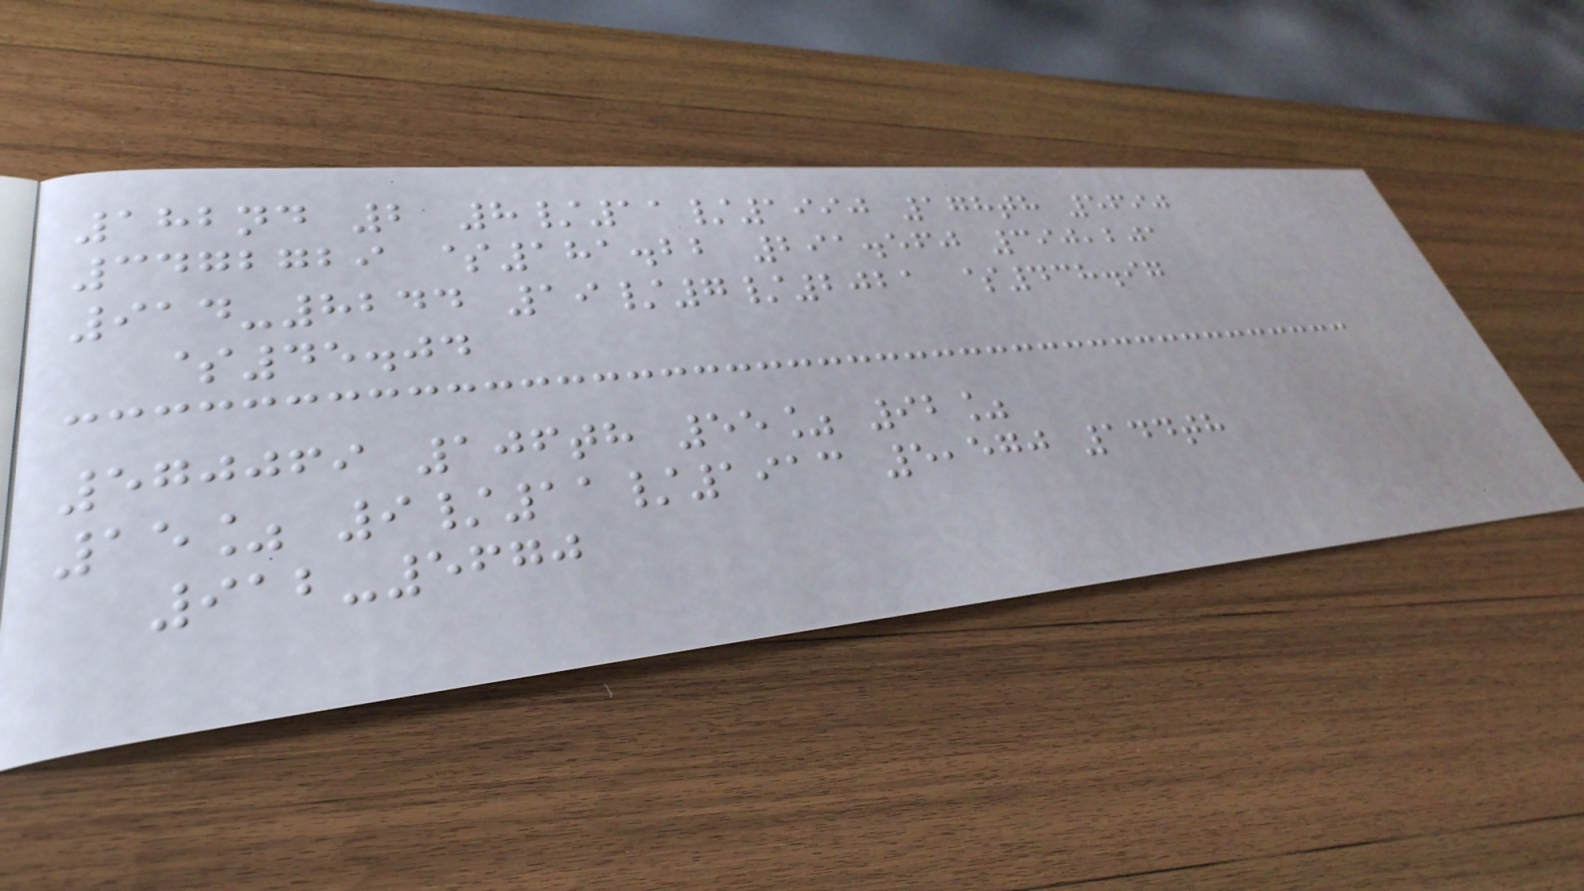182nd 2 8/11/1990 178th 5690
3472729 $181.22 291.560 390,201
914-8244 19/7/2021 $438.97
$45.04
570069 106th 55% 92%
15% 9/11/1913 5,570 144th
912-5670
